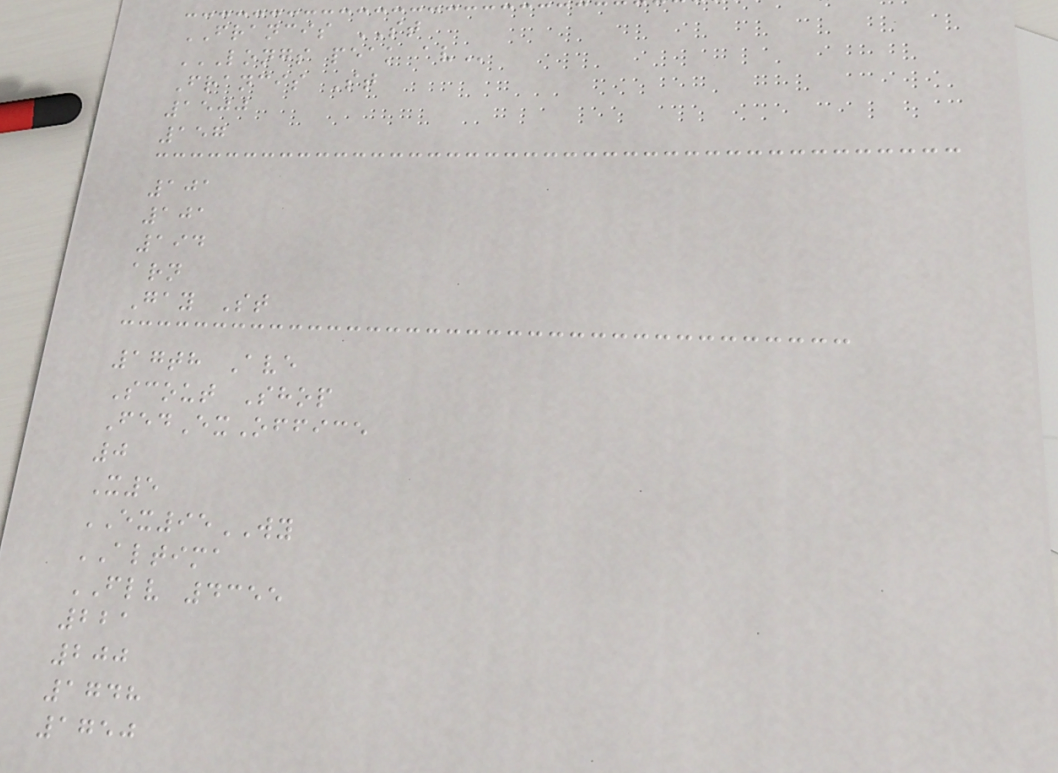FRANCIS ST
LONGS PEAK AV
Francis St
1500
157
101
101
194
arn
Gay St
17th Ave
Scout Shop
FedExOffice
0
X5
EX95WY
ALTIMA
FLV 4355
221
200
1748
1750
